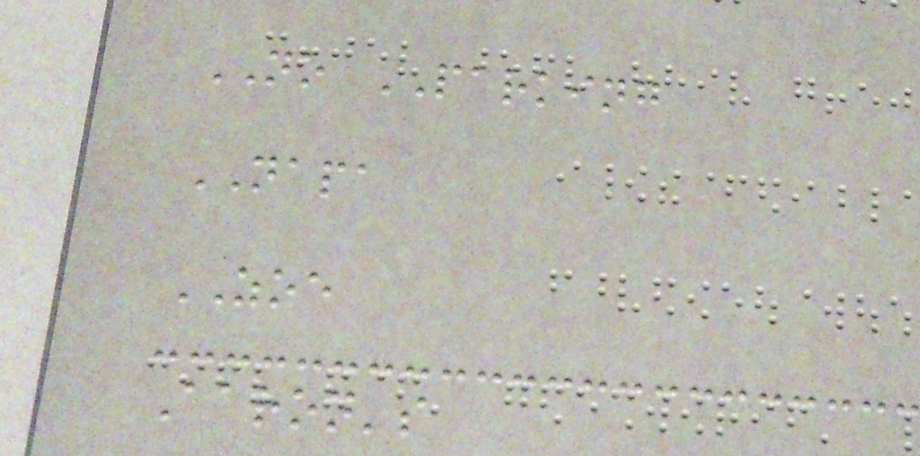NO PARKING
NAPA
ZOE
Aaron's
